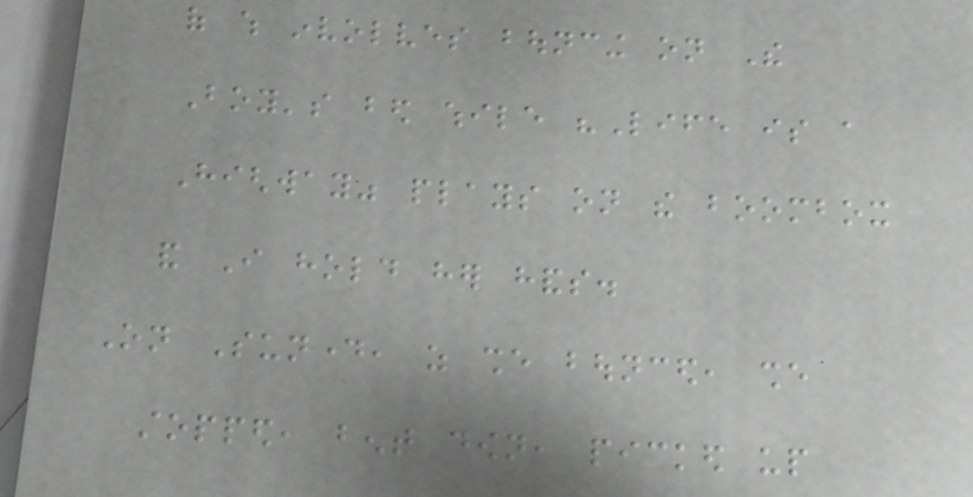of which involves bouncing on The
Boy's bed while "Life is a
Highway" plays on the boombox
and I hold her hands.
On Sunday, as she bounced, she
stopped, bent down, picked up
